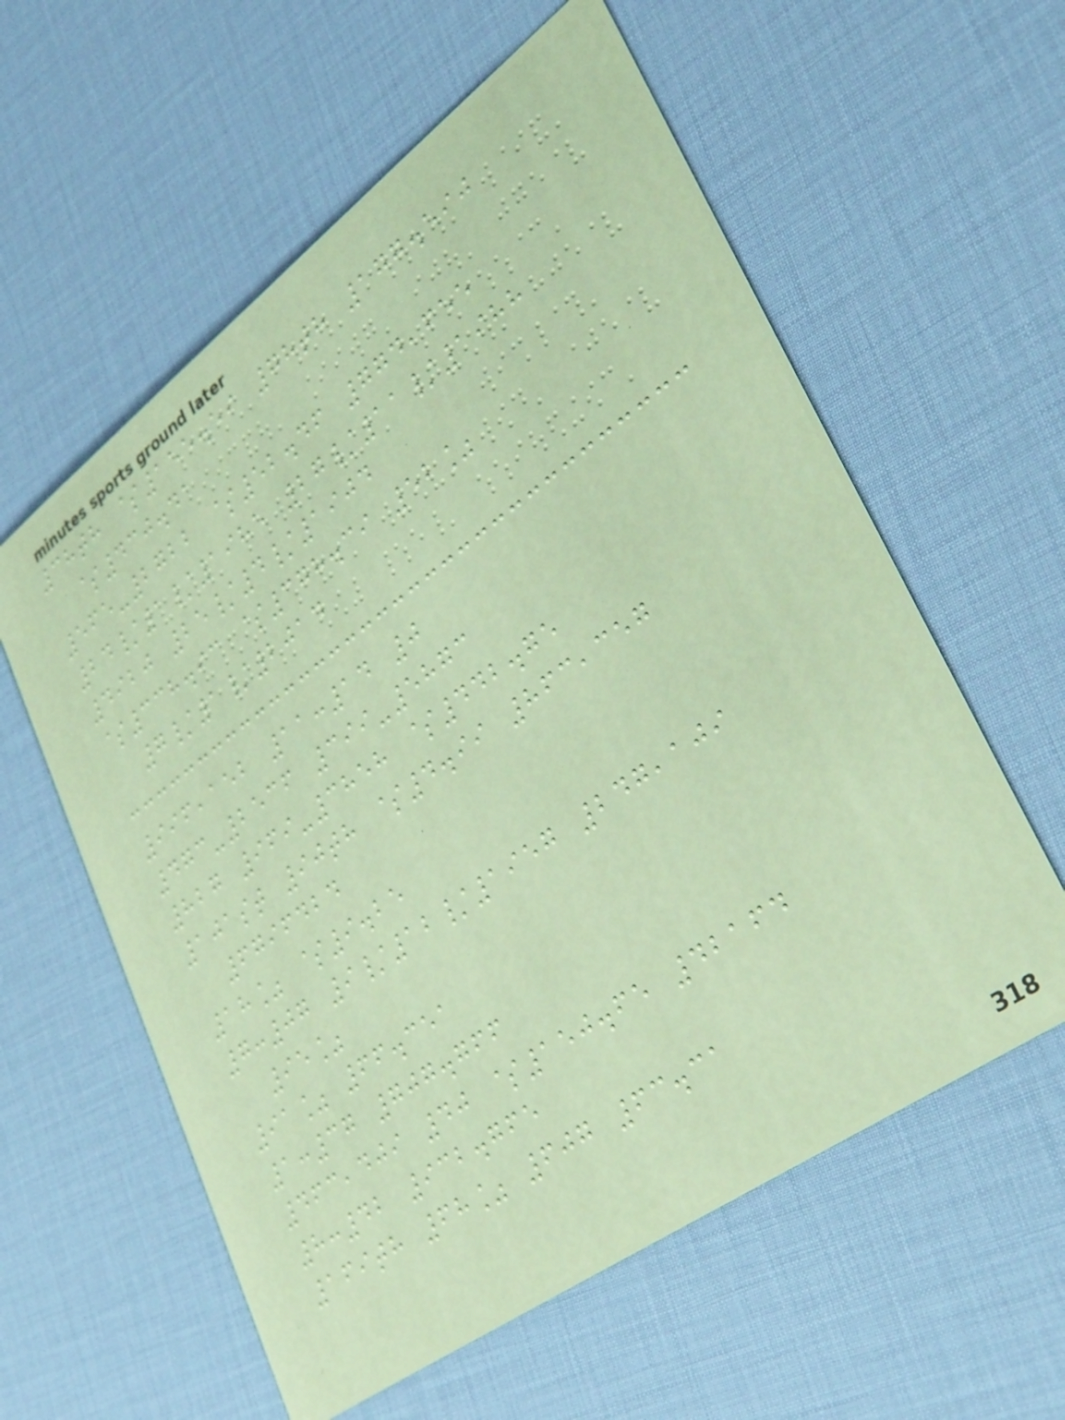38th $155.59 78th 177.590
$430.41
565-2722 $52.46 774,655
24/1/1985 27/11/1988
4920 25/4/1904
$338.93 $378.39 52%
7/1/2014
996,152 11:14 0
473-2536 399-5873
827 969-3858 $442.75
101st 90th $4.99 863,357
6796424
18% $9.25
7:07 9/12/1957 247,109
95%
91% 66.351
1:37 707.766
463,409 40 $150.65 42164
8:42 932.765
169th 68% 607 63.31
